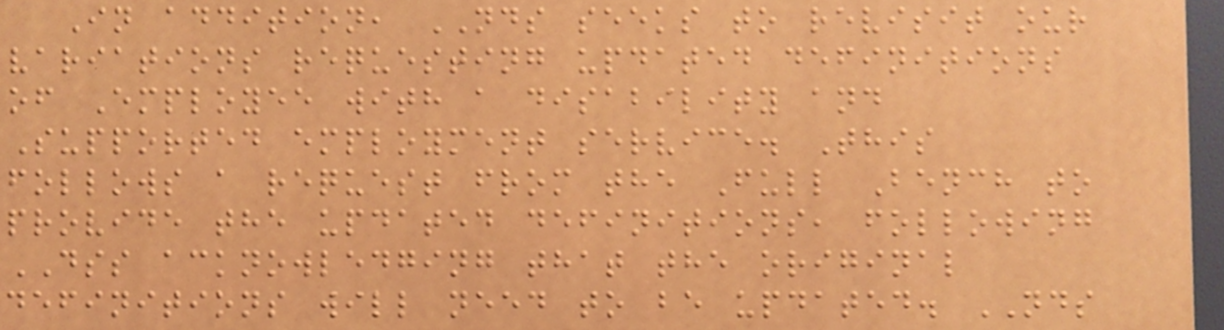In addition, NDS seeks to revisit our
variations requesting updated definitions
of Employee with a disability and
Supported employment service. This
follows a request from the Full Bench to
provide the updated definitions, following
DSS acknowledging that the original
definitions will need to be updated. NDS
